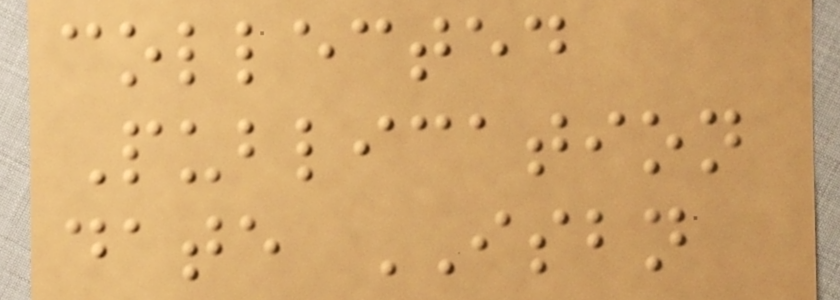collected
Publication
date ISBN
